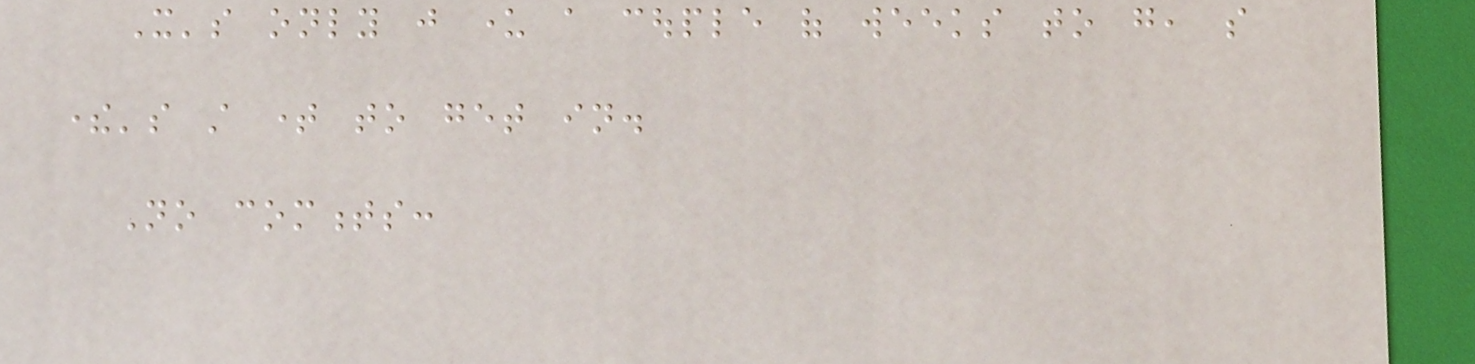It's only just under a couple of weeks to go, so
there's still time to get in.
No comments:
